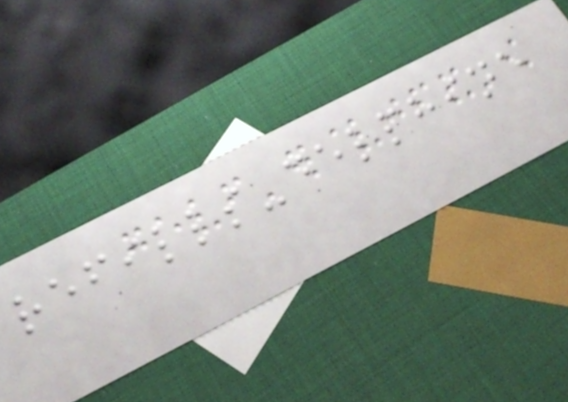refills-delphine
